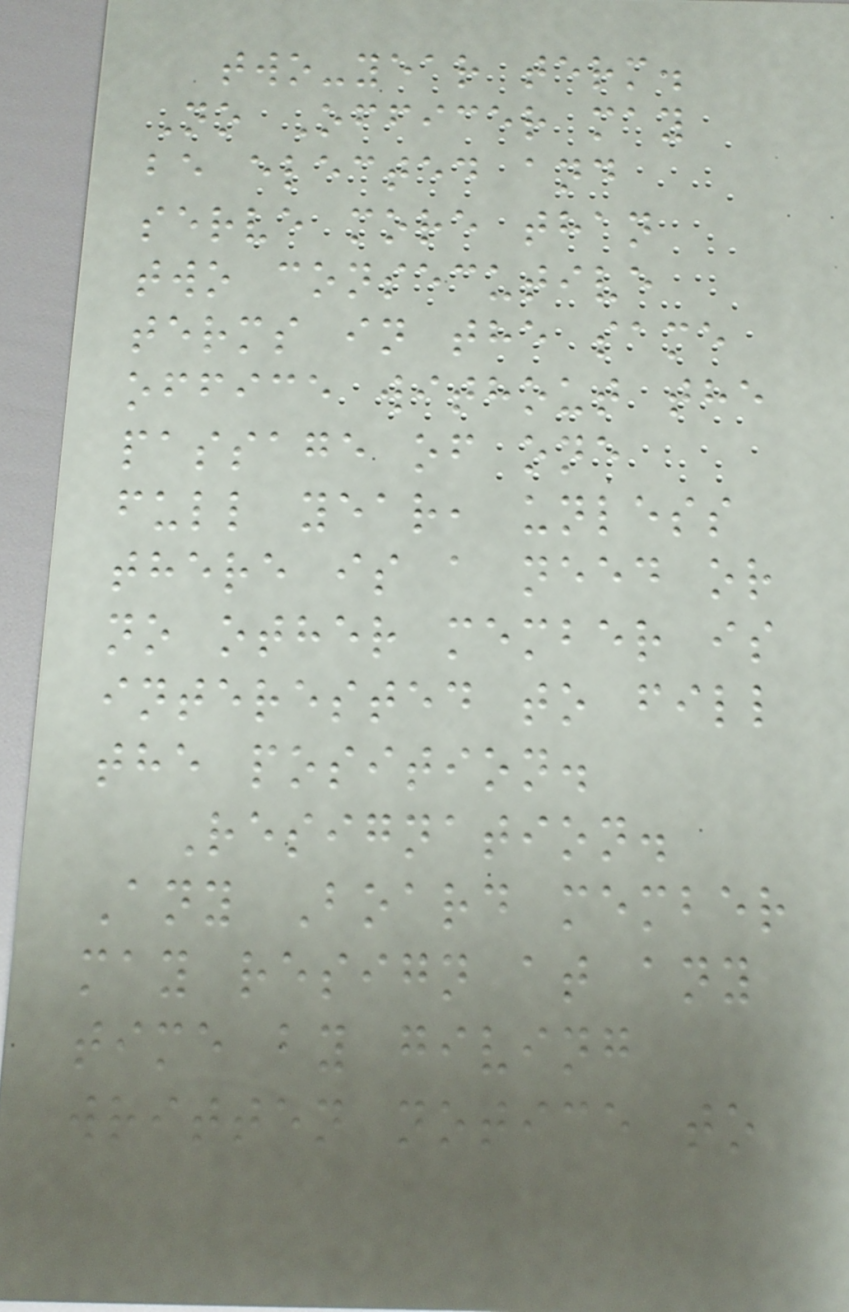two-year term.
No Officer may
be elected and
serve more than
two consecutive
terms in the same
office without the
passage of one
full year, unless
there is a need or
no other member is
interested to fill
the position.
Resignation.
Any Board member
may resign at any
time by giving
written notice to
